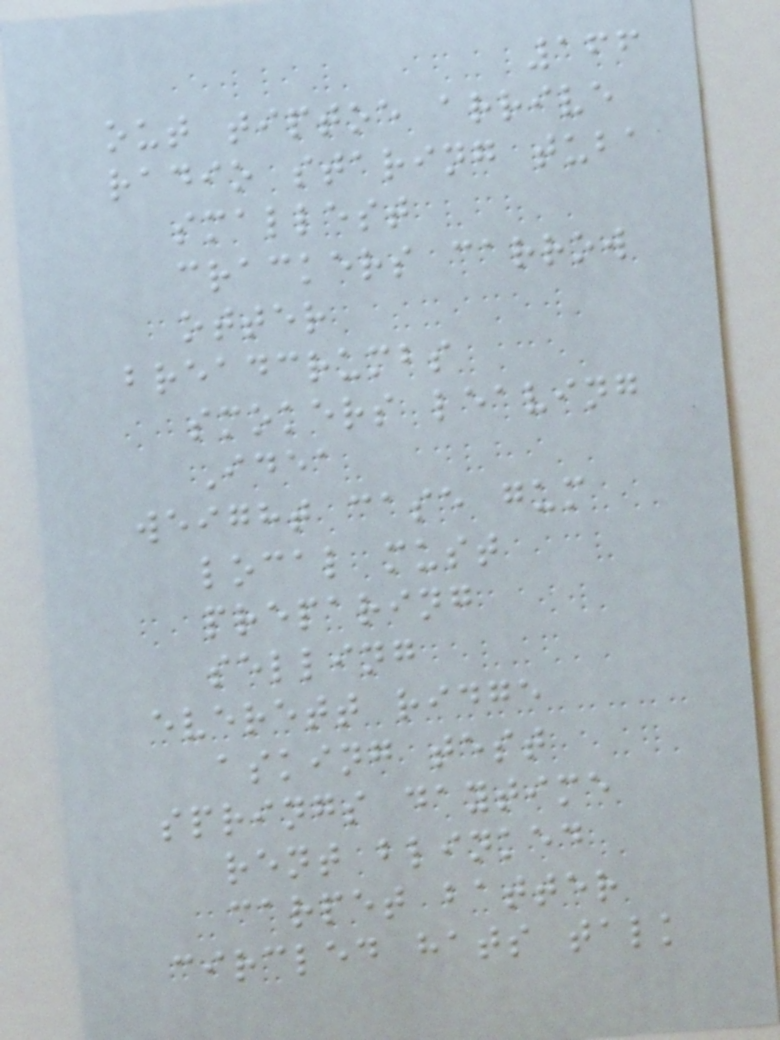166
out tiptoe arrive
radio staring tuba
smallest
crackers carrow
otter
breadcrumbs
smokers leaving
Idea
weight case gum
local must
preparing
selling
everett ridge
asking test
springs daytime
rent blinked
carpet batter
circled hats talk
